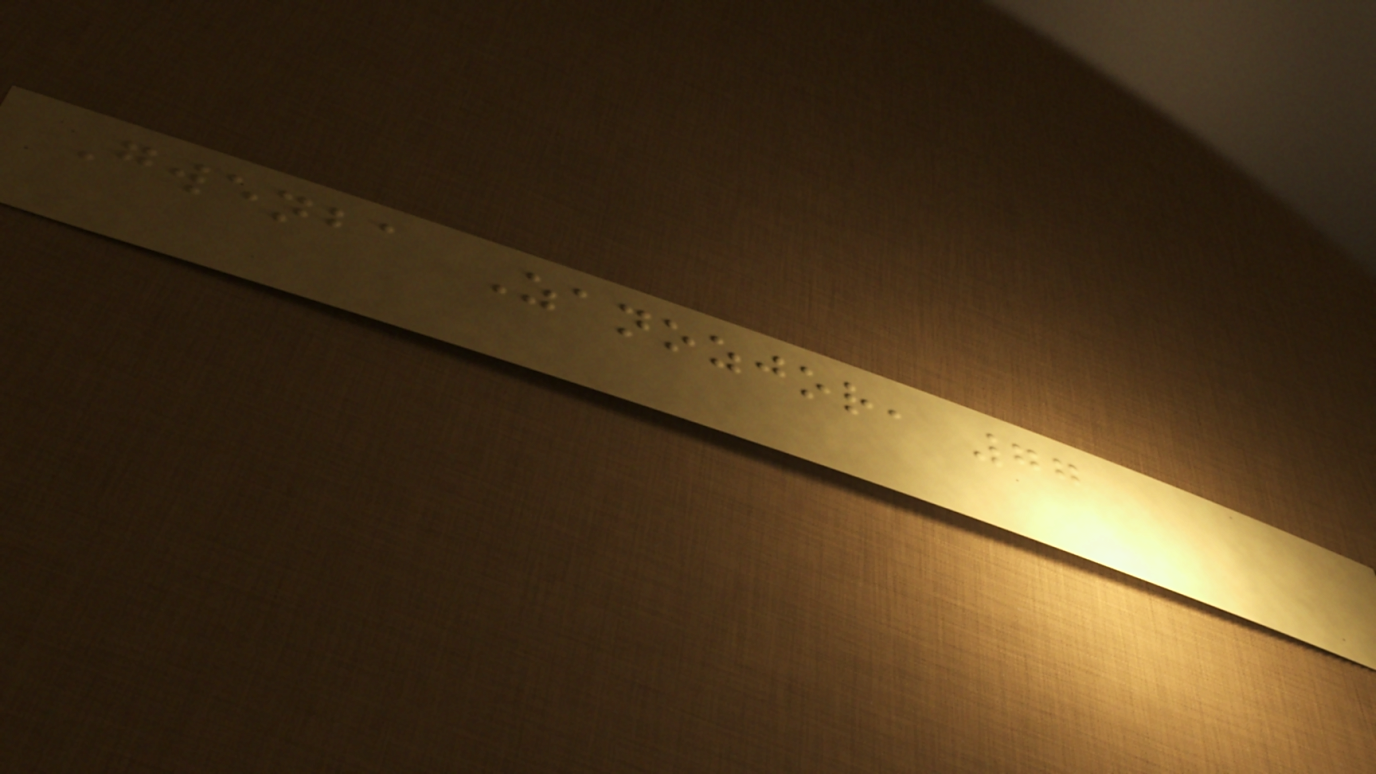Gwenba Zanozjor, 77
